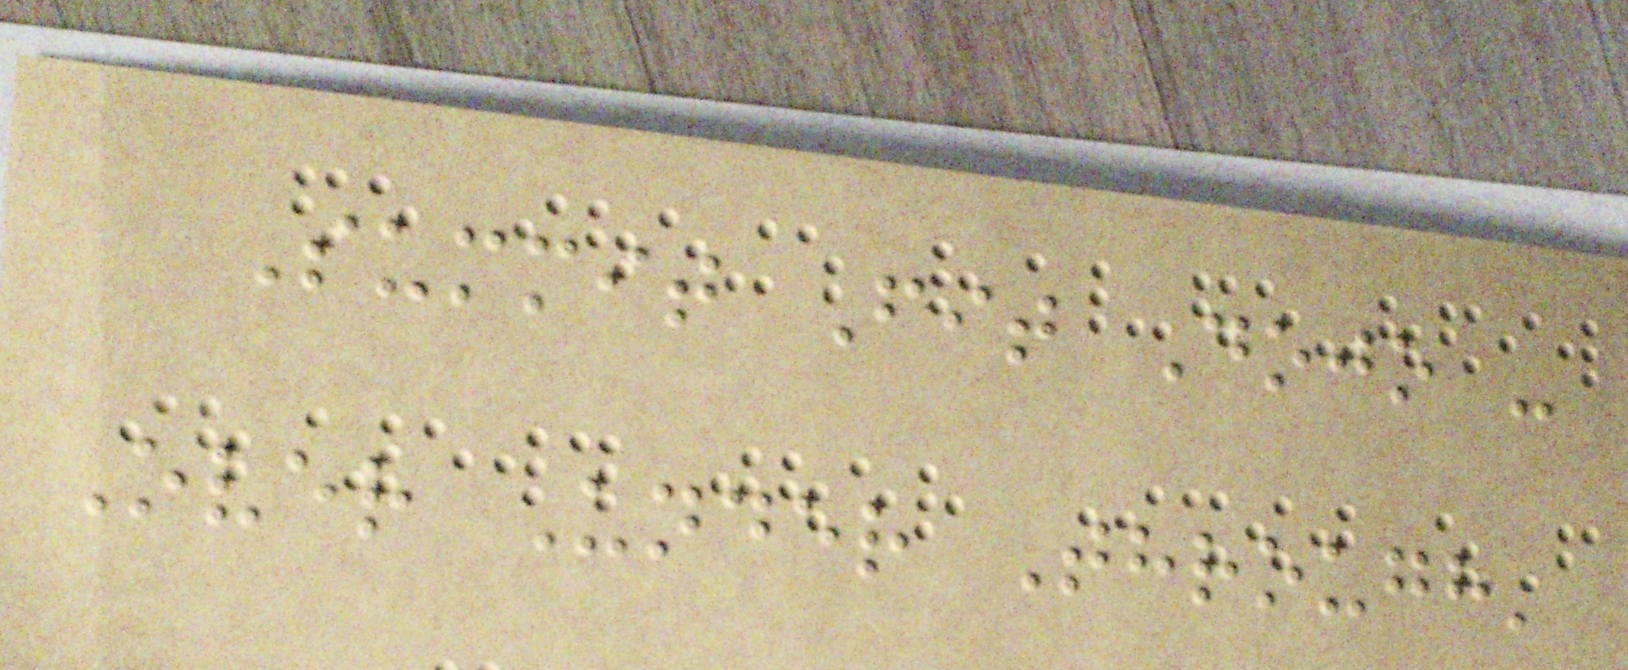Summit Fit Dojo -
Over Under Through'
